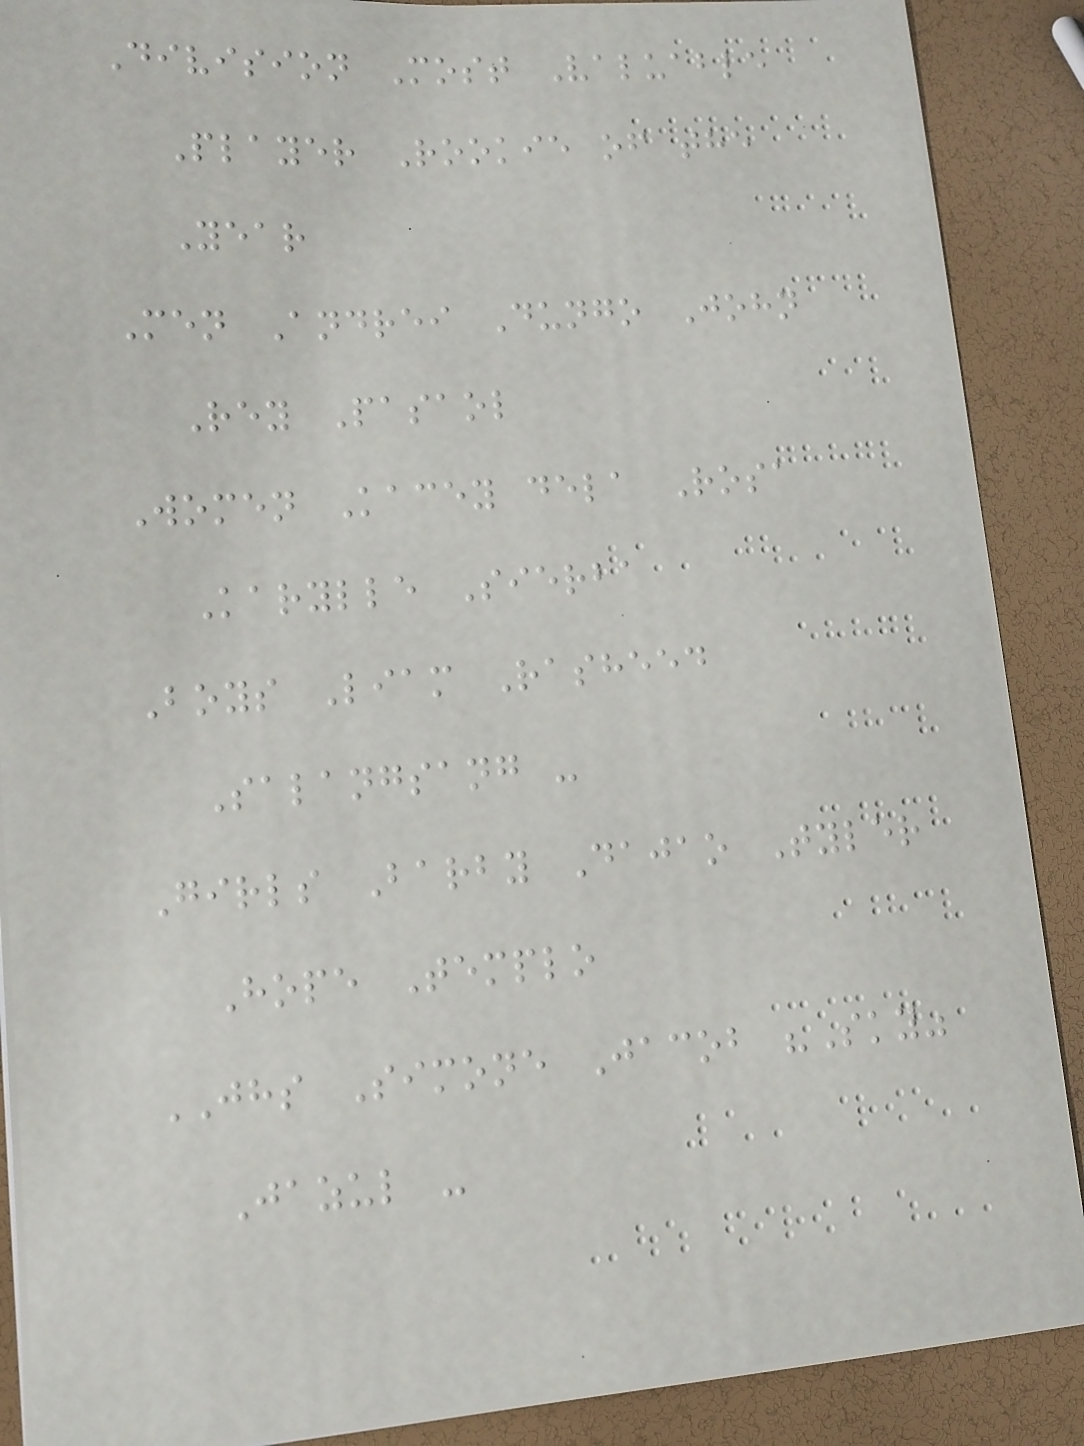Division Most Valuable
Player Rookie of the
Year
Men Andrei Dungo John
Rey Pasaol
Women Kacey dela Rosa
Karylle Sierba
Boys Liam Rasheed
Salangsang -
Girls Barby Dajao Tyler
Hope Templo
JHS Simone Jacob "Sky"
Jazul -
